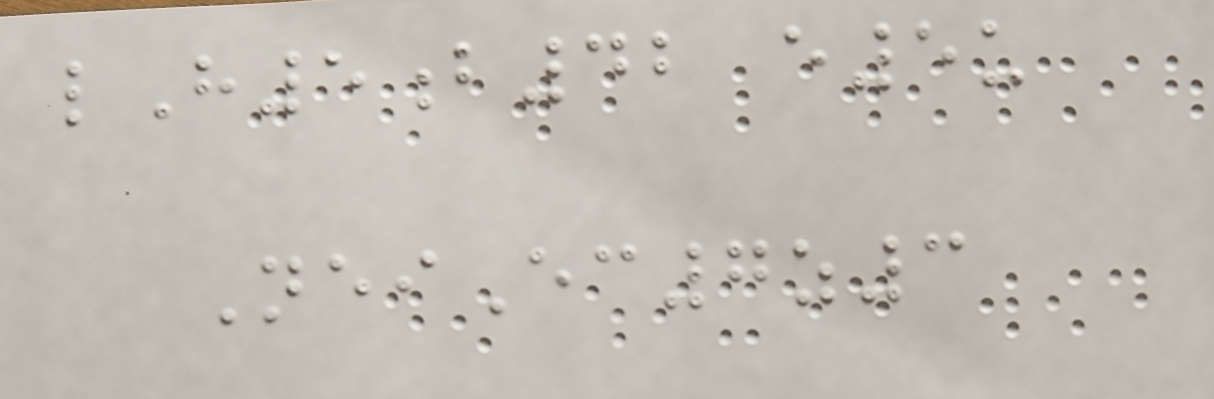lH5b42 e5u
NeiEc7z3
